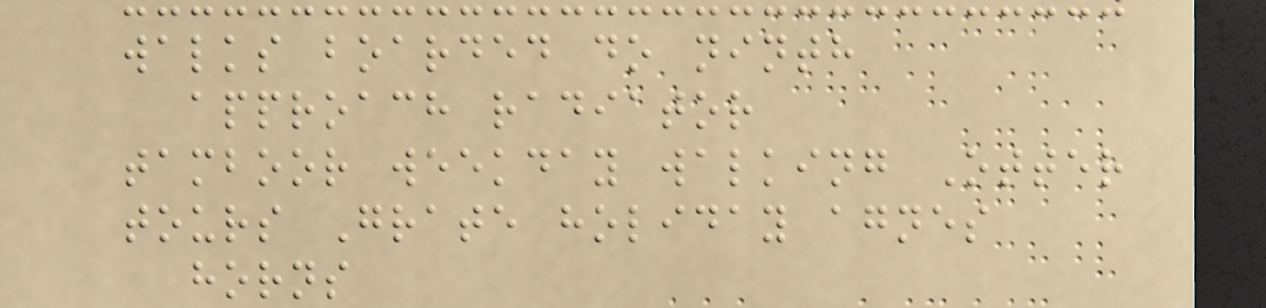walks boarded do ninth
approach radiator
tamboor weekday walking Otter
tours Grate holiday agnes
horns
